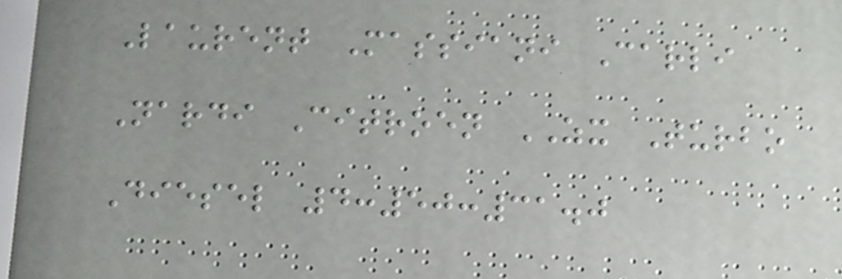Laurent Massiani Carli
Nardi Citroen ZX Turbo
Diesel 4:50:31.0
